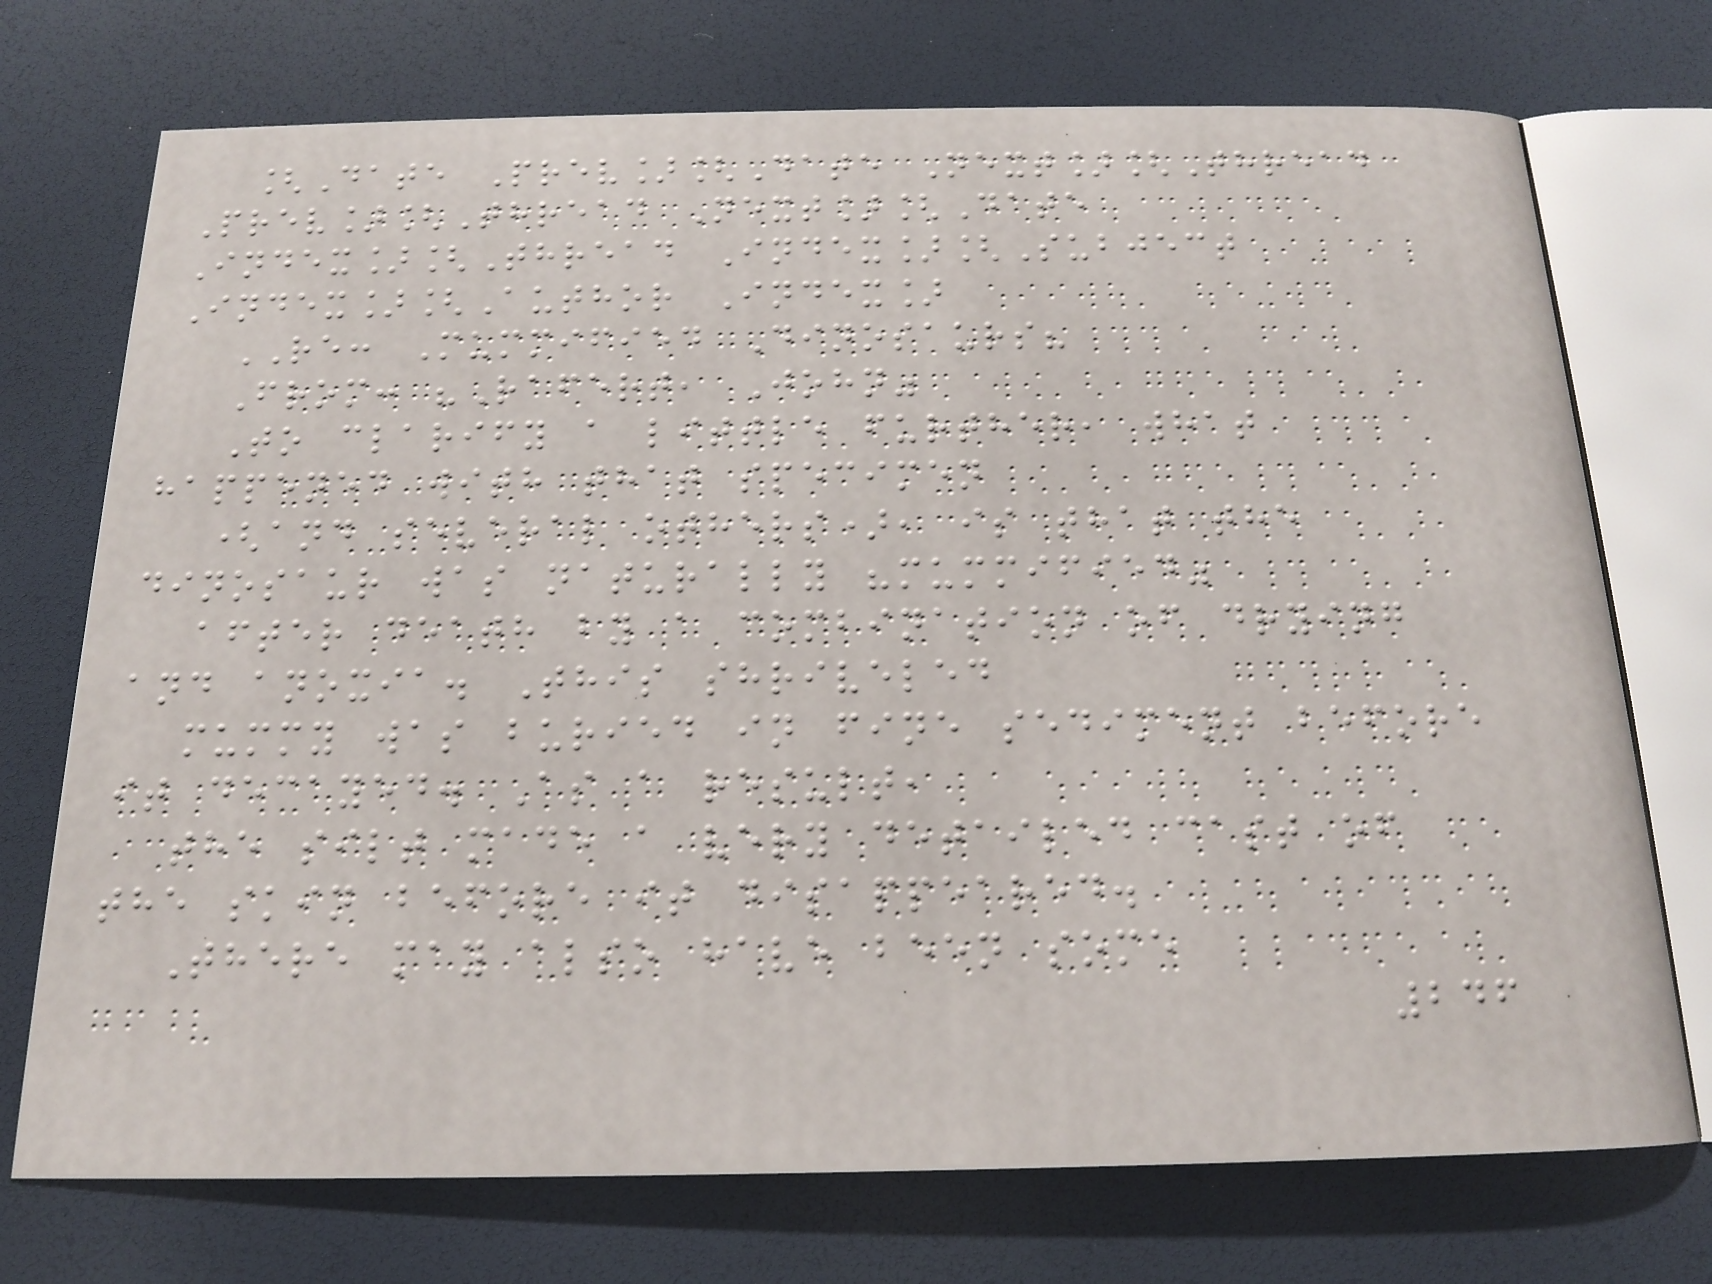[Date Prev][Date Next][Thread
Prev][Thread Next][Date
Index][Thread Index][Subject
Index][Author Index]
RE: Mummified Dinosaurs?
From: "Rafert, John"
To clarify a little further, what
happened with that specimen
(and several others), is that the
dinosaur was naturally "mummified"
after death by a combination of drying
and anoxia. This shriveled
mummy was buried in fine sediment before
it decayed. As a result,
the silt made a very detailed cast of
the skin before it disappeared.
There may also have been some
246
